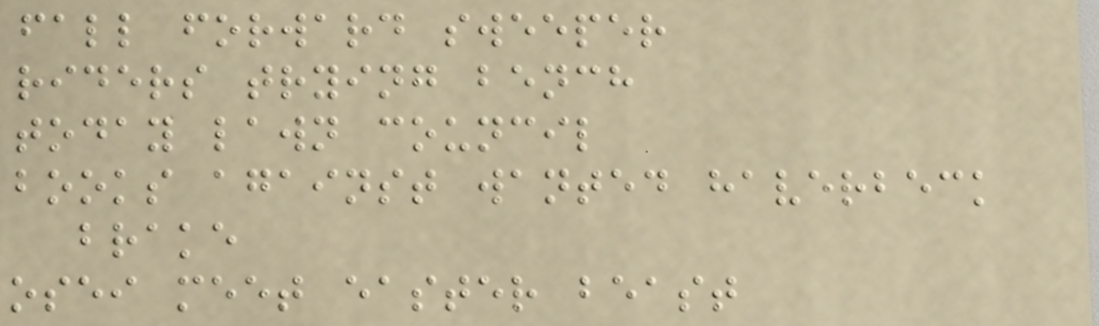fall forward sweeper
riders trying bench
today lawn council
books against wanted haverbeck
brake
osei meet easter beast
